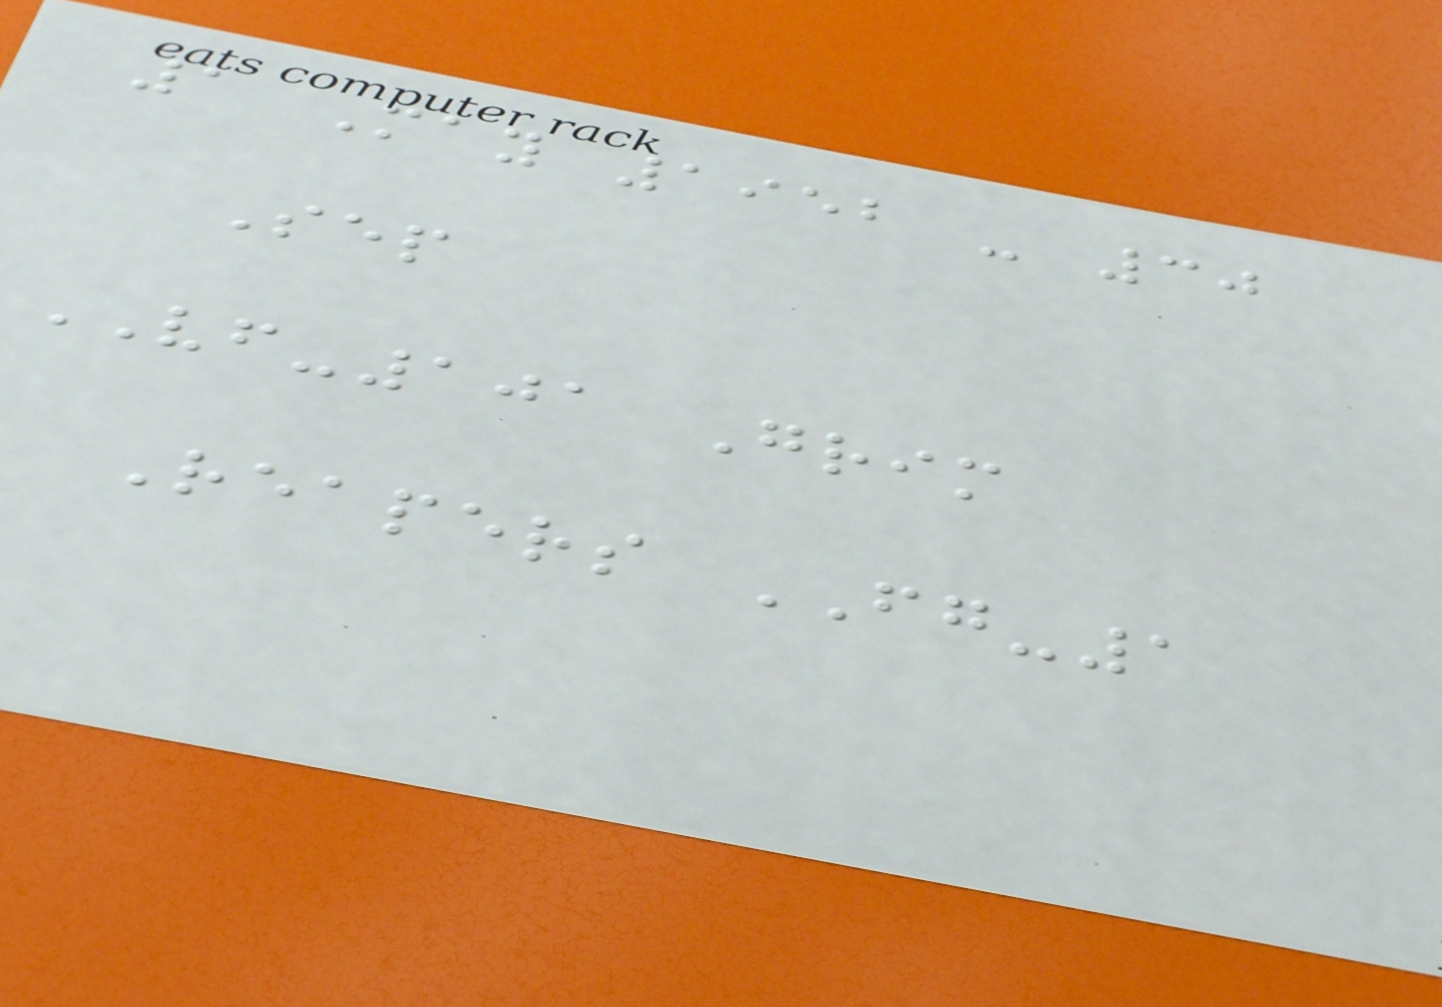1 May 1952 - 30
Sep
VF-101 Grim
Reapers FG-1
